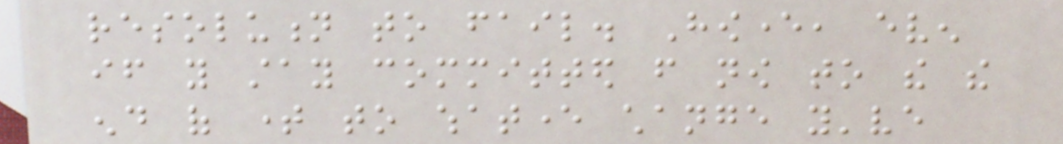resolution to fail. However, even
if you stay committed from now to the the
end of time to whatever change you've
